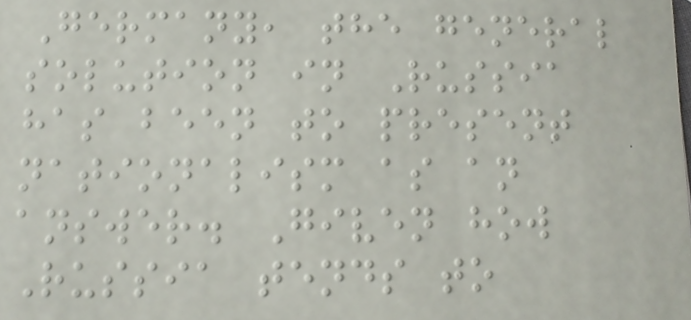Germany, the general
solution in Russia
has been to present
nationalism as an
answer. Given how
Russia tends to
